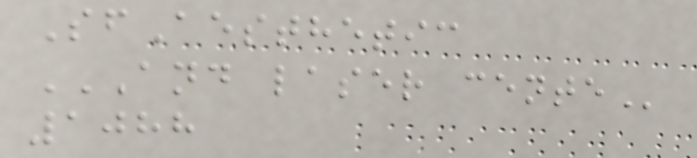SfAesthetic
AND LASER CENTE
1088
